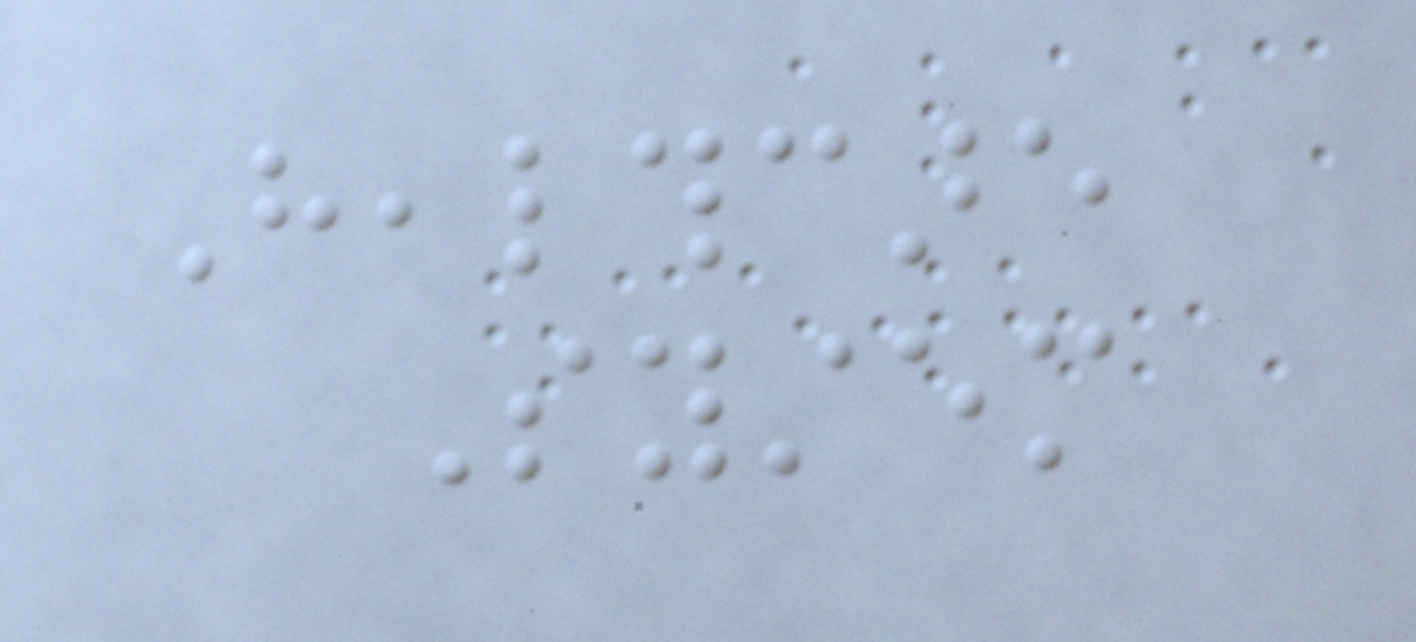Healthcare
System
